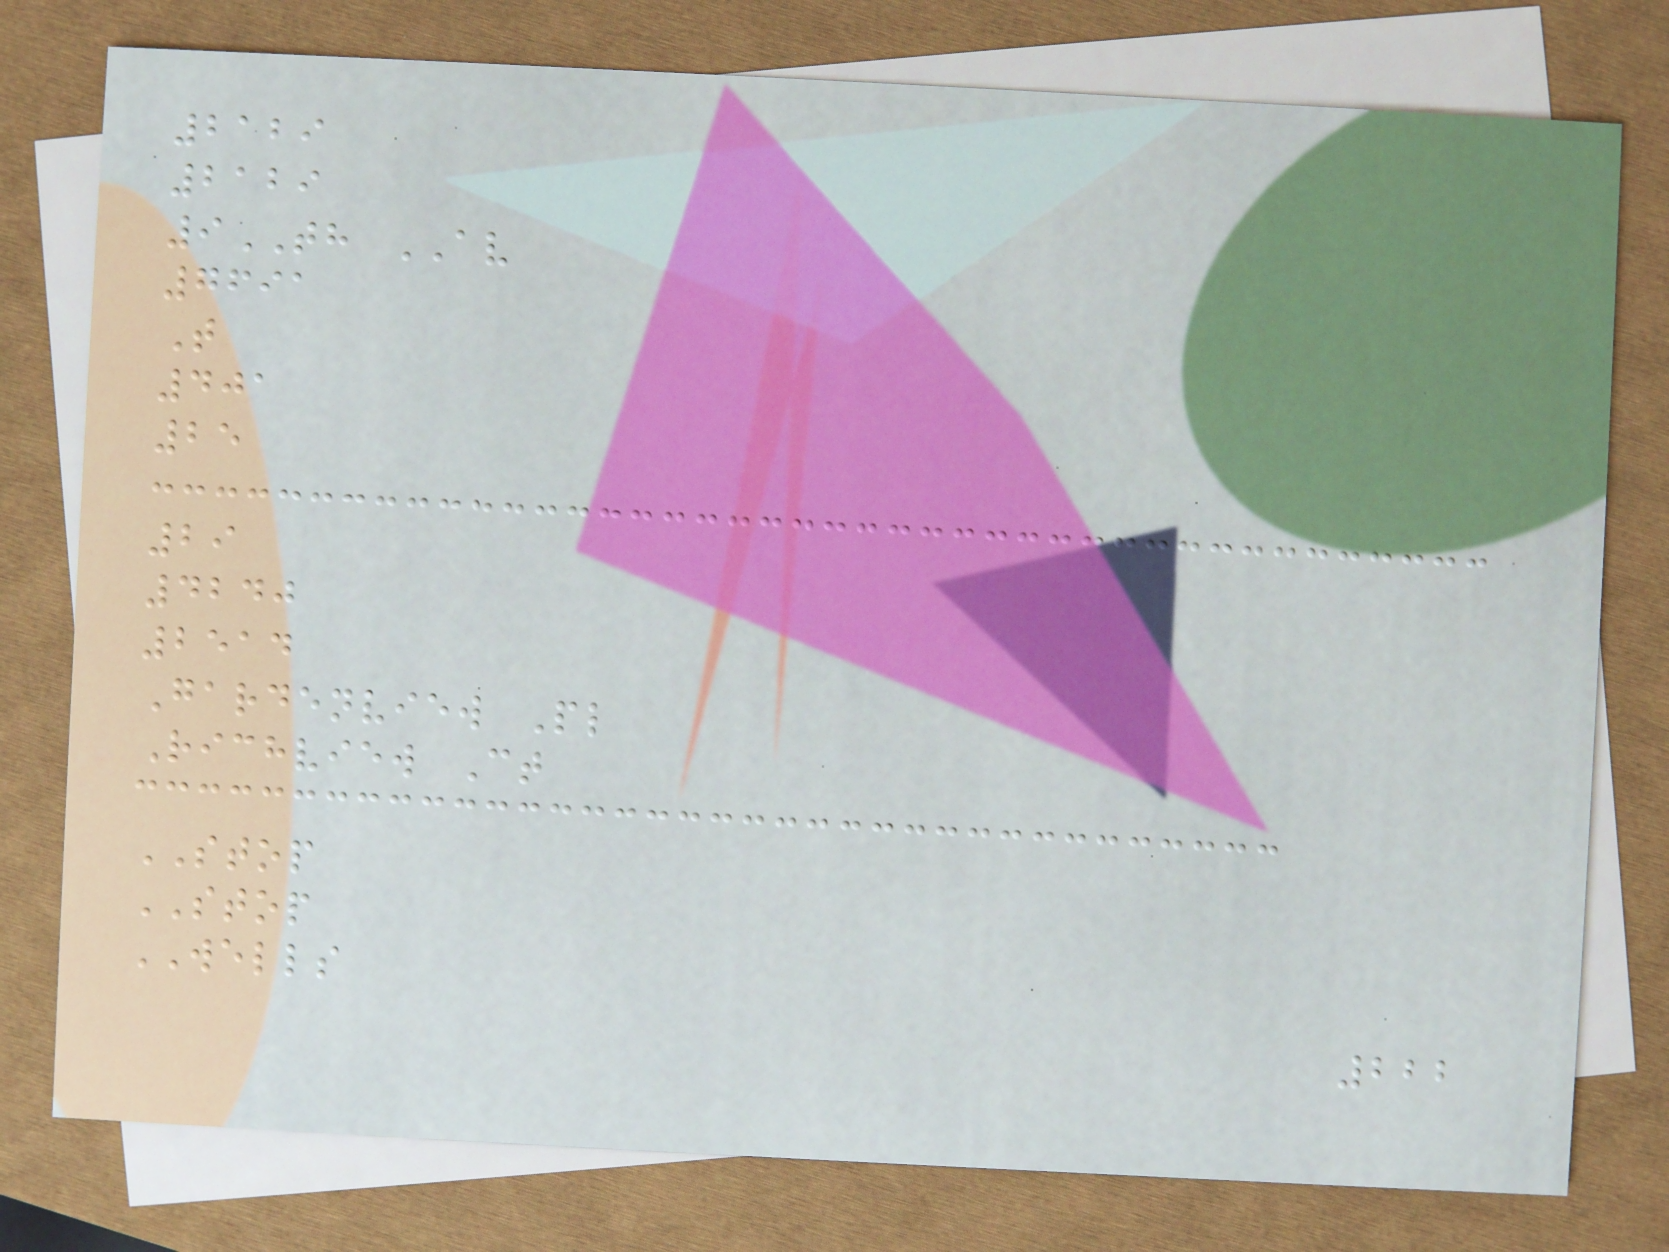2129
2129
9TH AV
7691
T
401
25
29
4240
2514
Gardenview Pl
Richview Ct
STOP
STOP
WELLS
222
